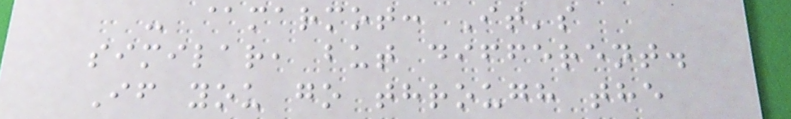- @marmot: It's
similar, but different.
If you go through the
